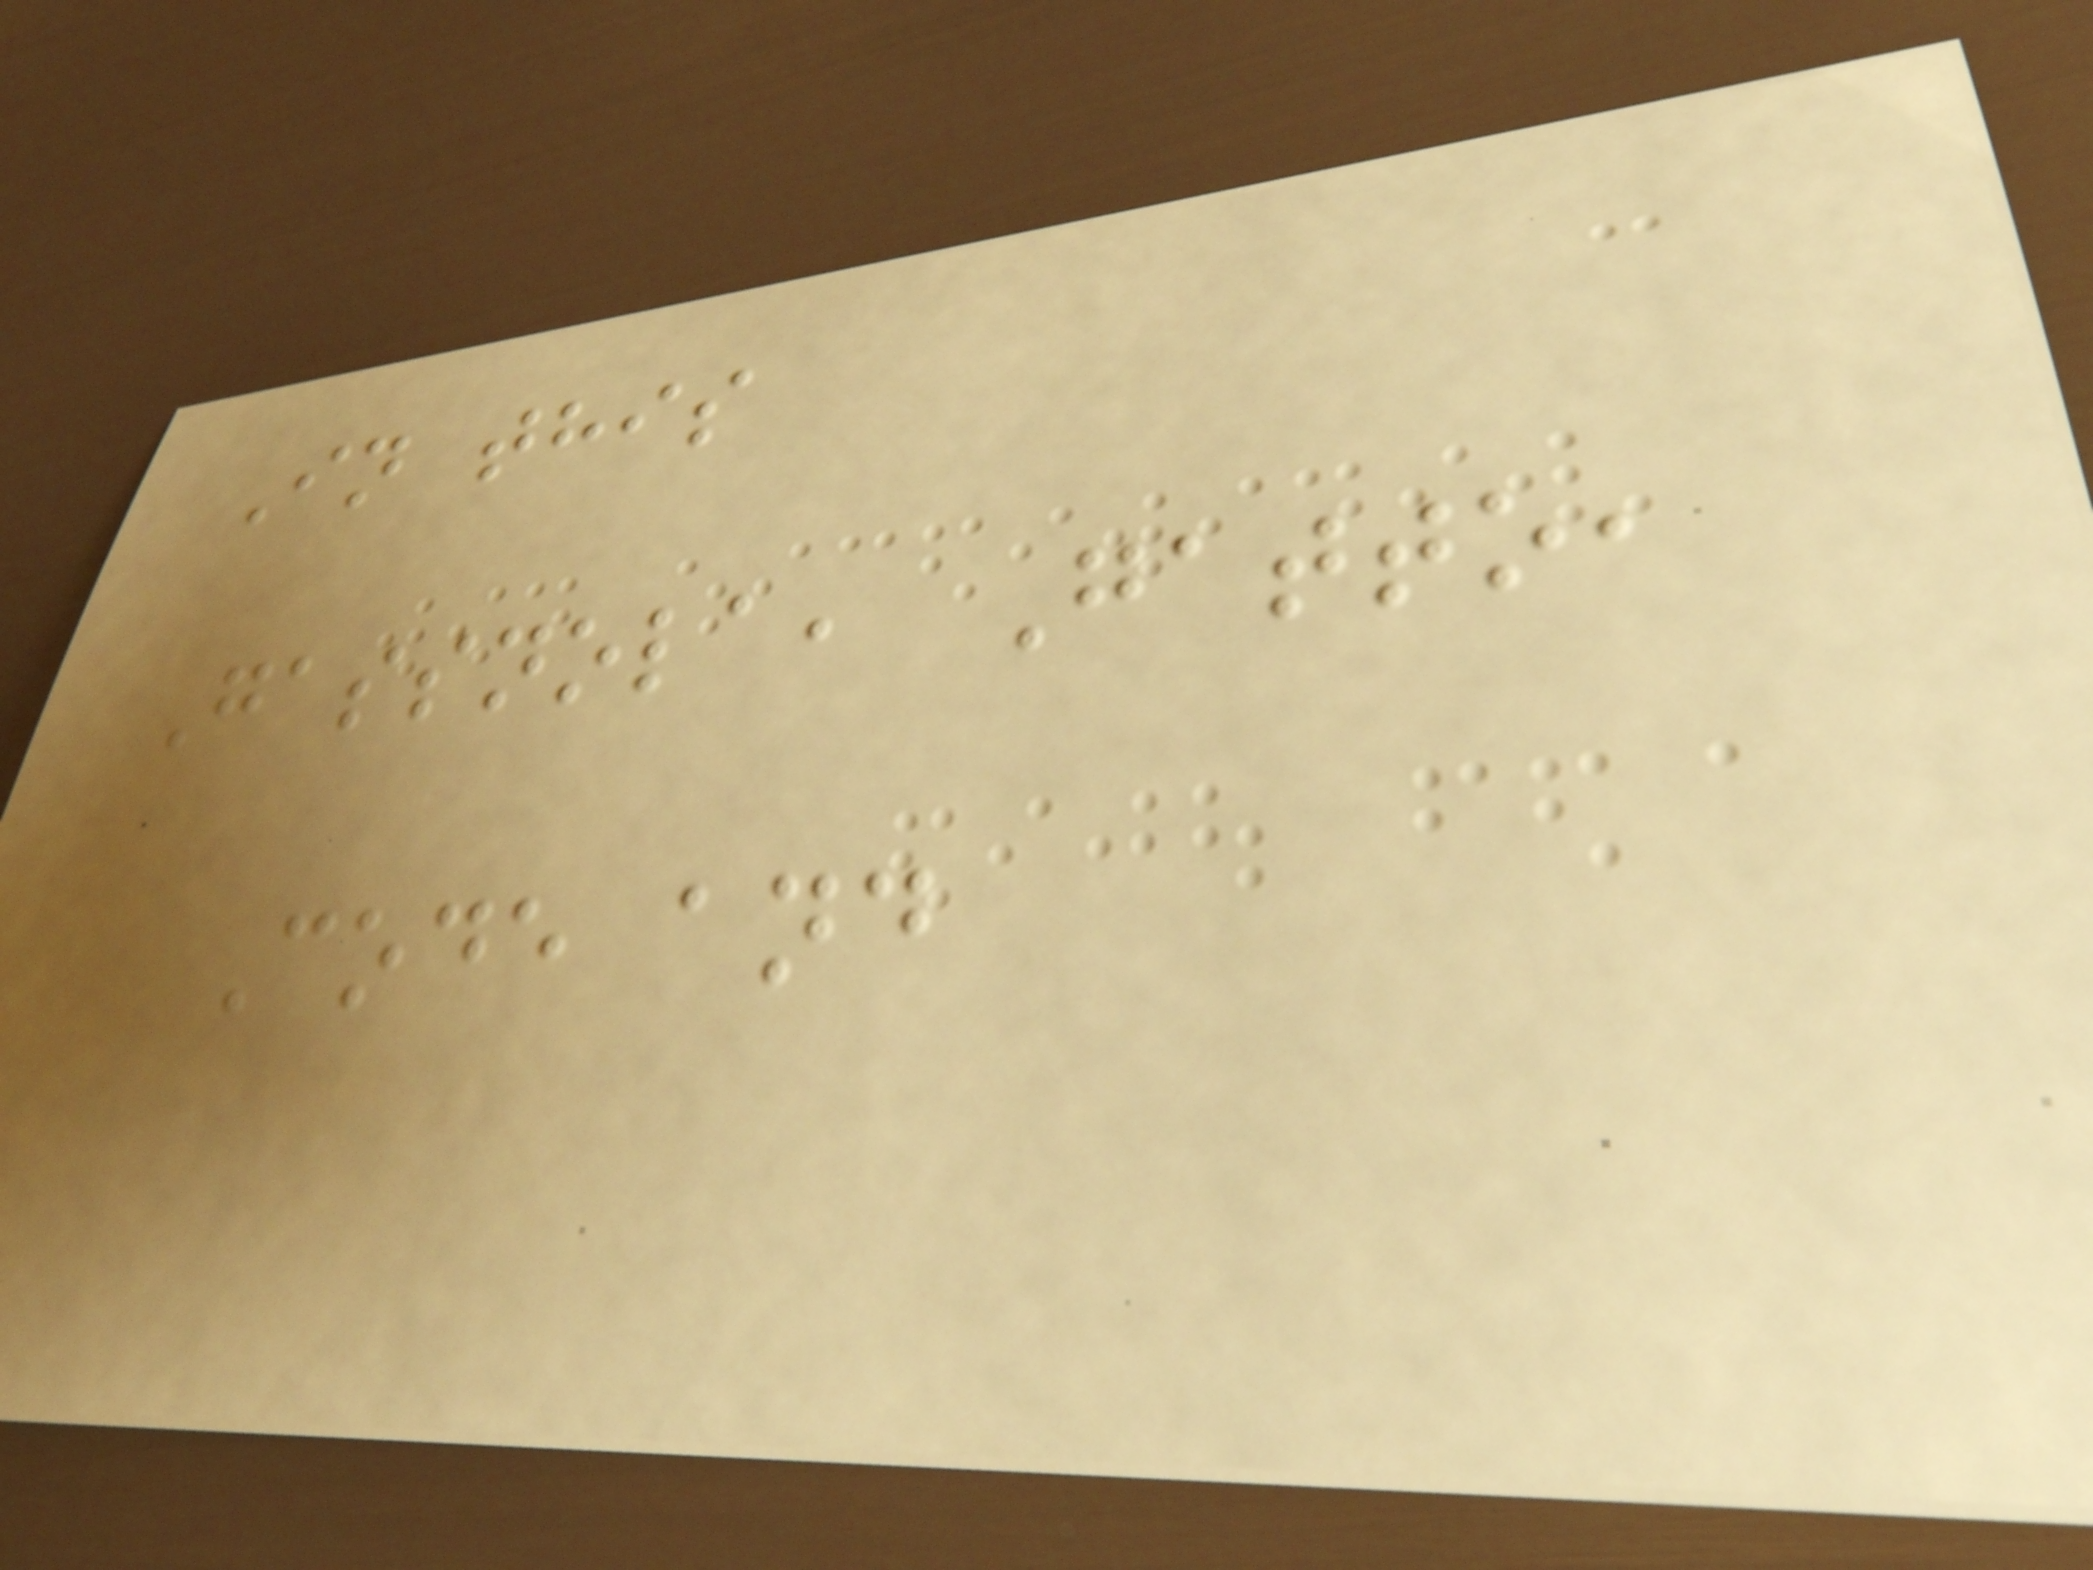In this
Gassnola, Gatto,
Code and
